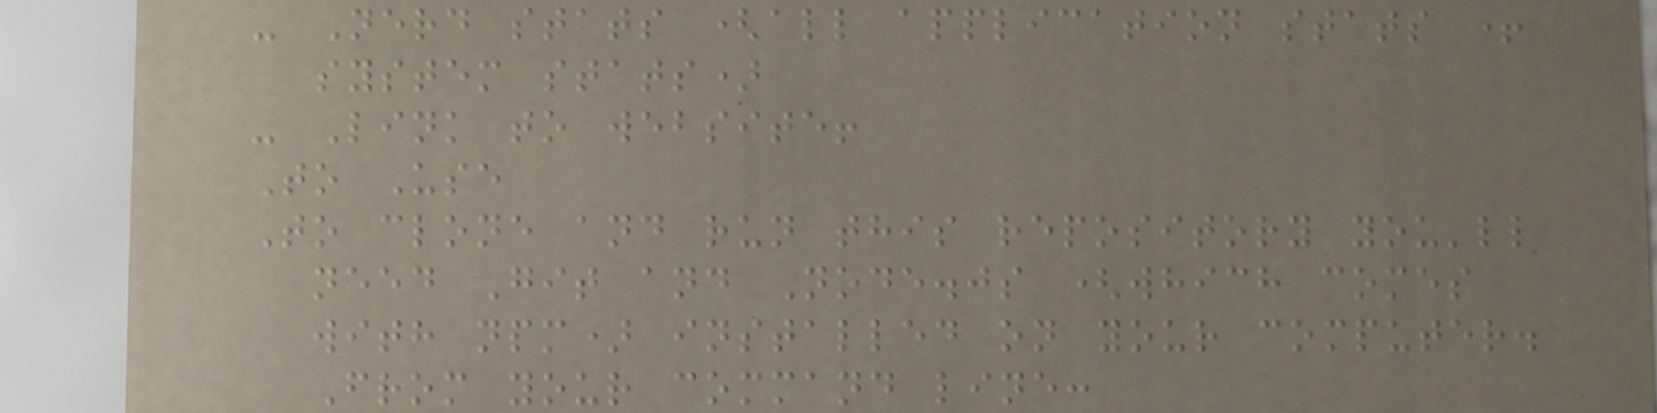- Nerd stats (all application stats +
system stats)
- Link to website!
To Use
To clone and run this repository you'll
need Git and Node.js (which comes
with npm) installed on your computer.
From your command line:
